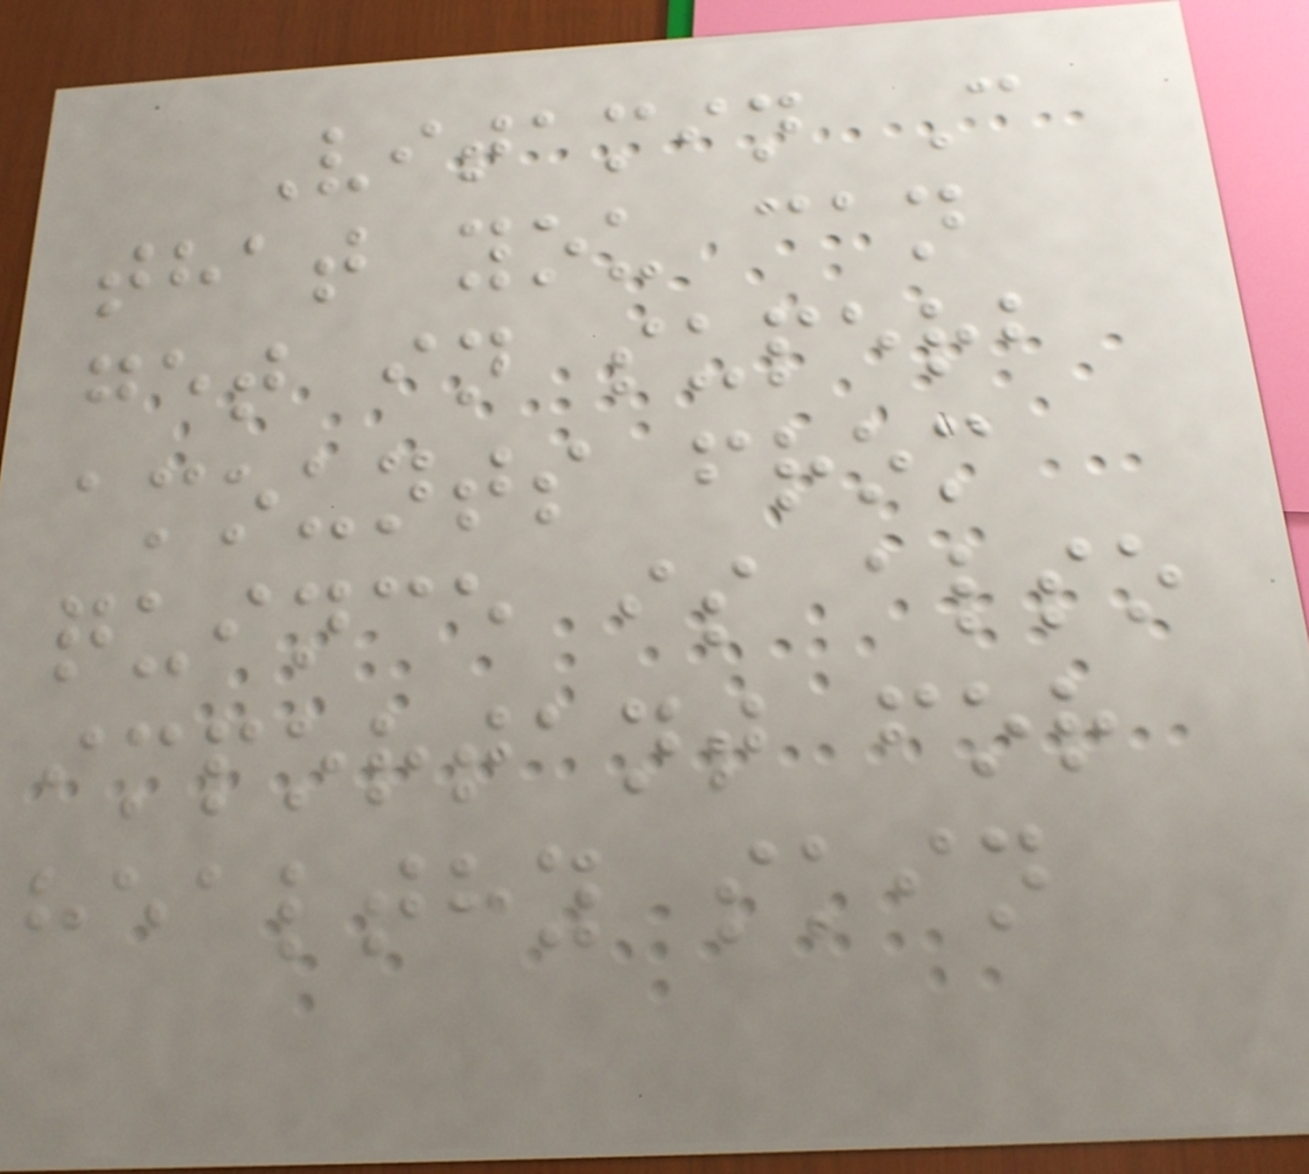Vitamin C
that you can
get in superb
amounts from
quince is also
important for
healthy skin
